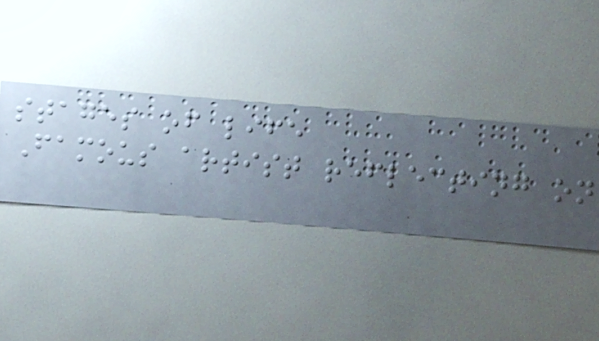stages of life
Famous artist reflecting on
